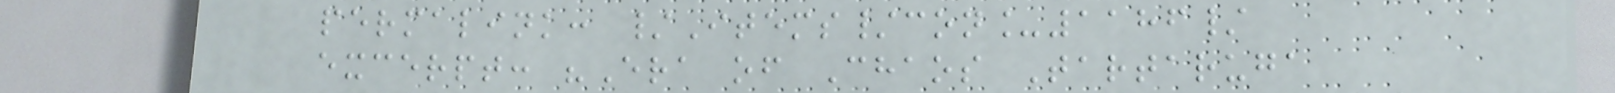permalink: /Items/con_1186/
excerpt: "Era of Chaos Tartaruga
